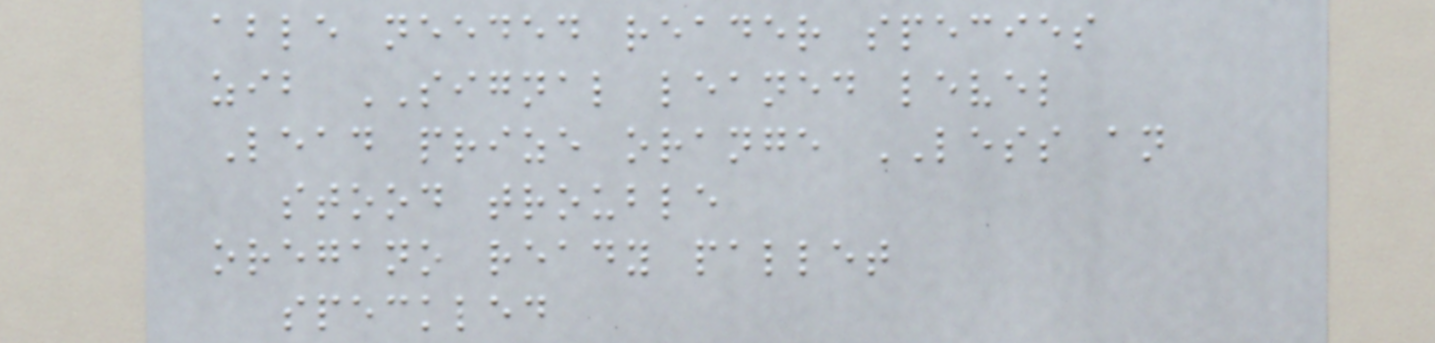able needed reader species
zib SIGNAL leaned level
Lead prize orange LESS an
stood trouble
oregano ready pallet
speckled
